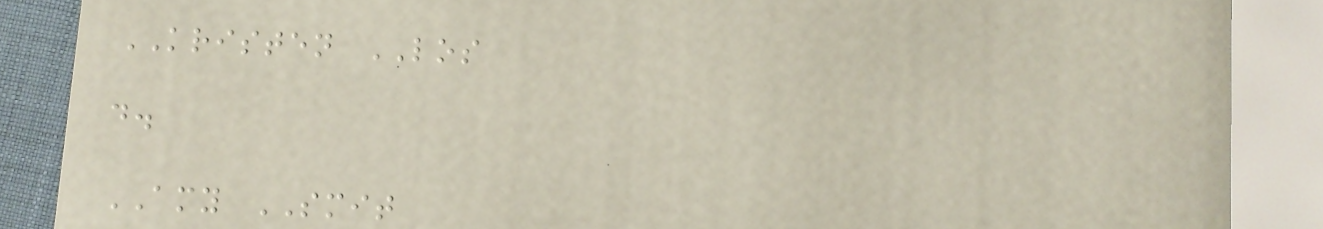KRISTEN LOS
d.
AMY SMIT
